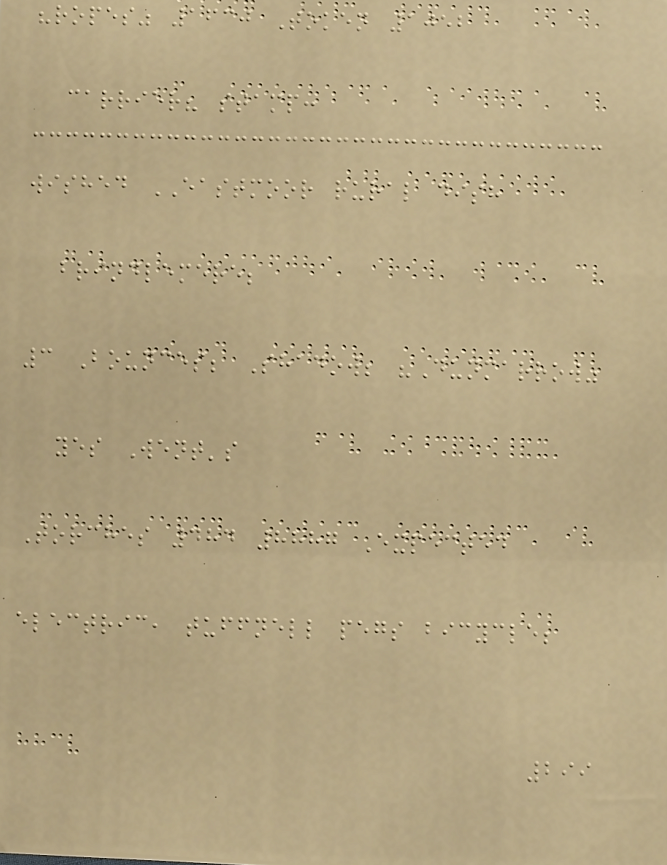"ropes" 1630 Token 1052
carrier? stamp:
wished EASTMOOR rural dish
brindlemere;
3 Bounces; Shadow; "Dunmarrow"
yes Went's
Torches 484 8887 Expected
electric, tuffnell pegs bicycle;
299
